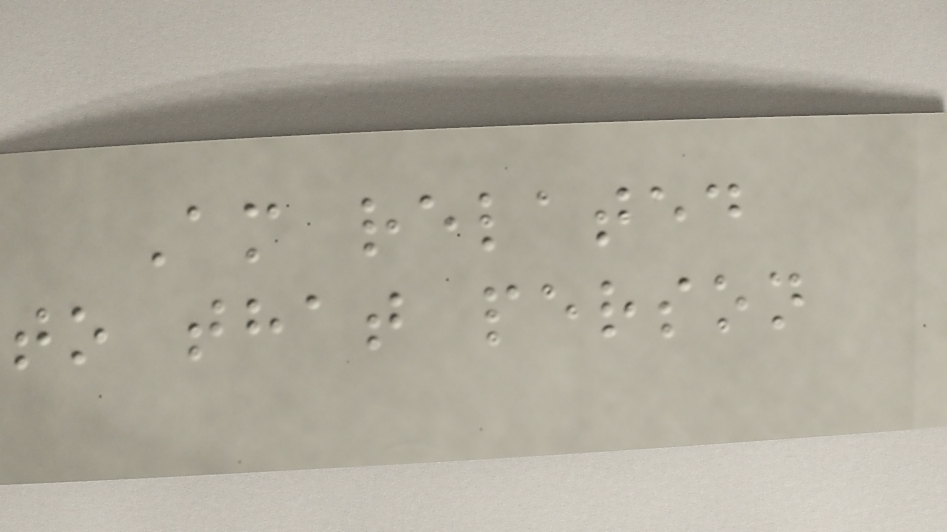Am related
to that person
